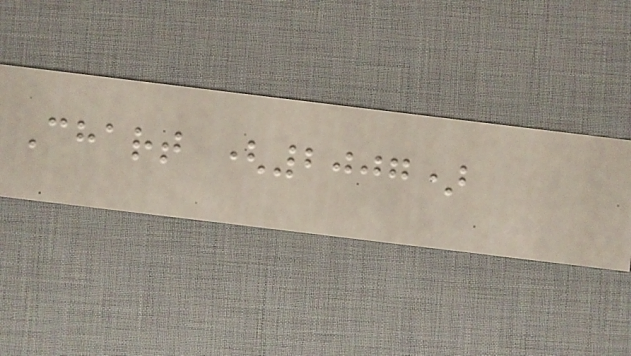Chart (2007)
